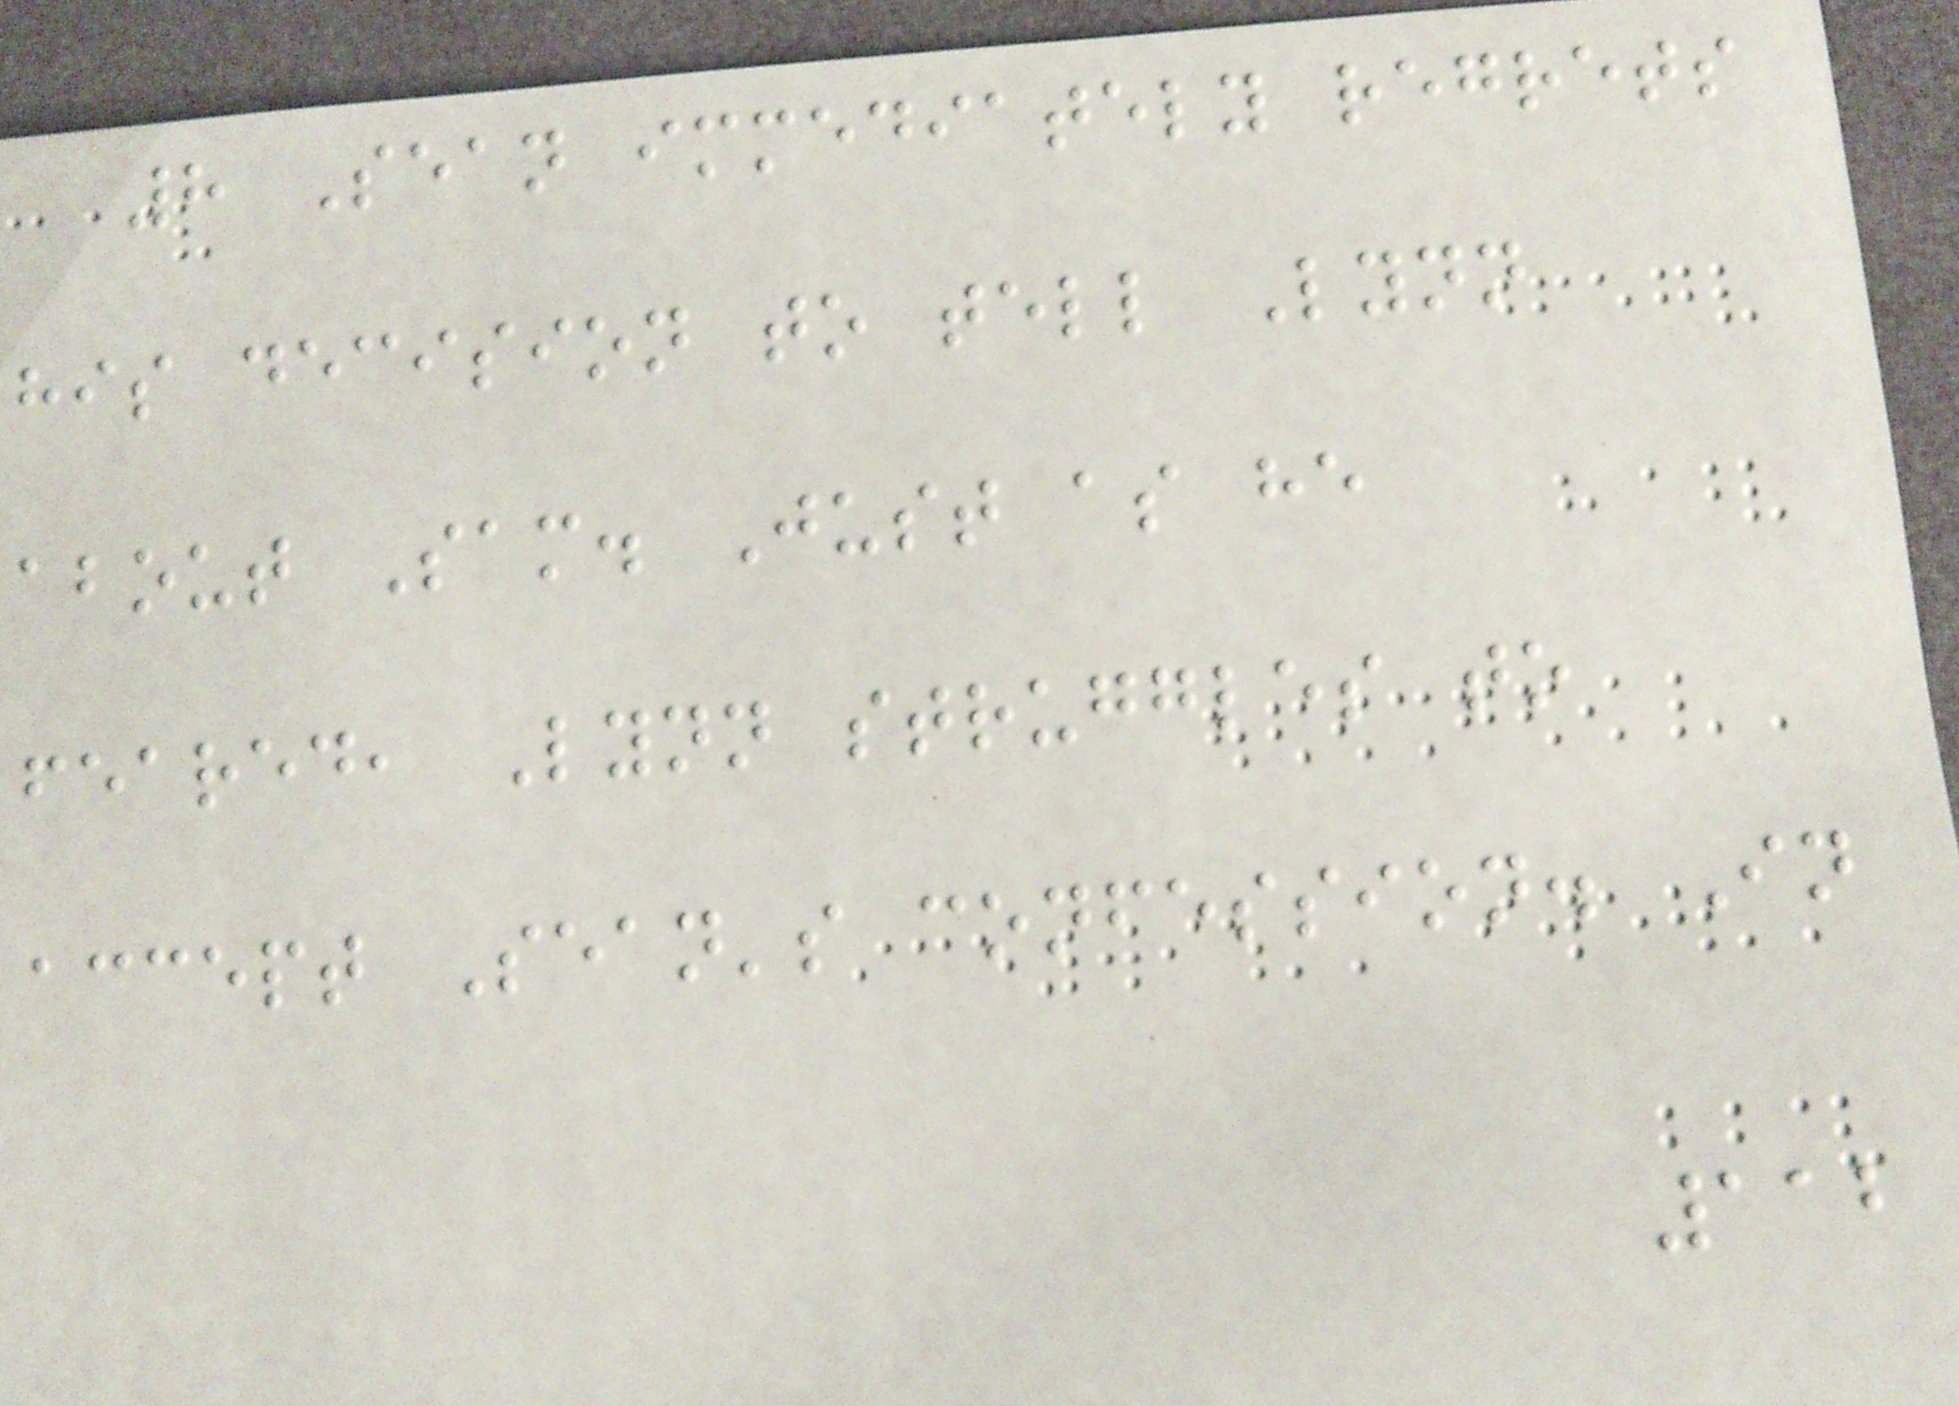8 Sean immediately regrets
his decision to tell Lynn
about Sam. Just as he
feared, Lynn struggles to
accept Sean's confession. In
112
